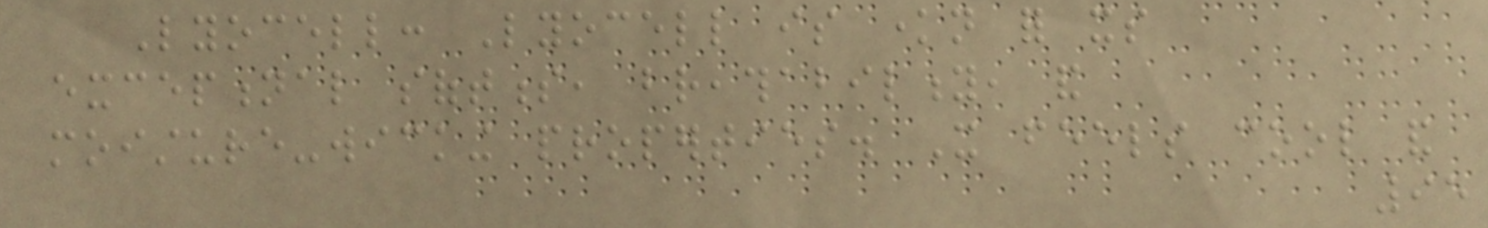Lyocell: Lyocell is known for its
exceptional softness, breathability, and
moisture-wicking properties. It feels cool and
95
